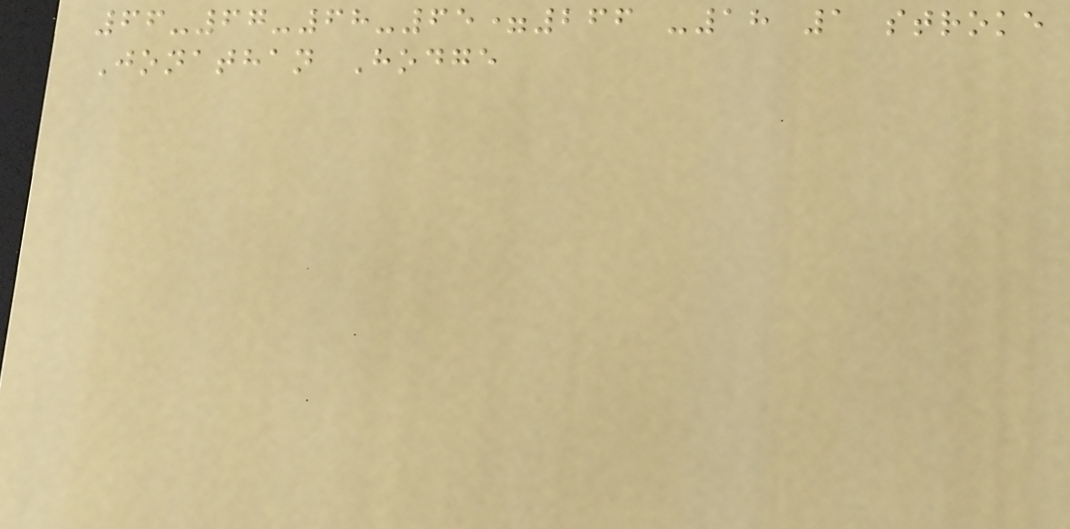66-67-68-65=266 -18 1 stroke
Jonathan Hodge
